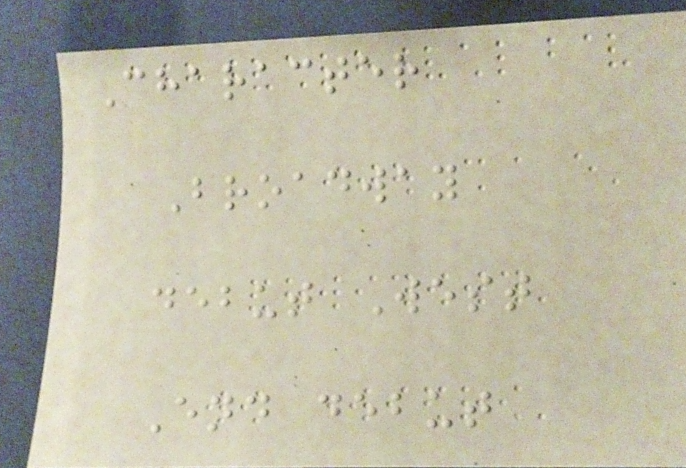Character
Broadway
debut West
End debut
